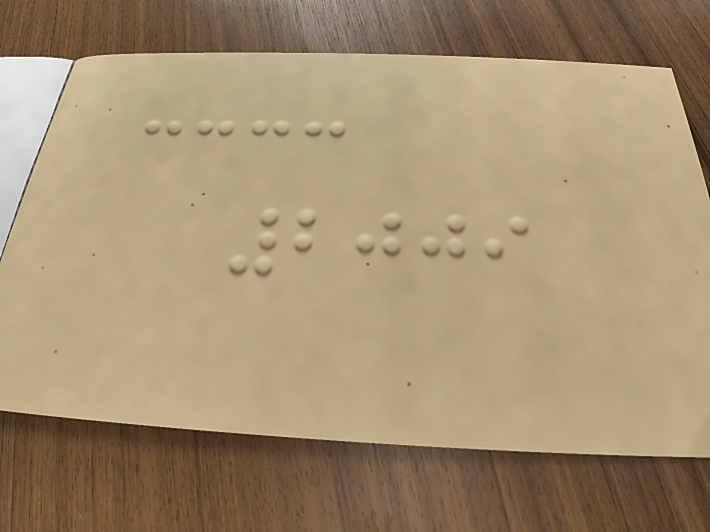2009
